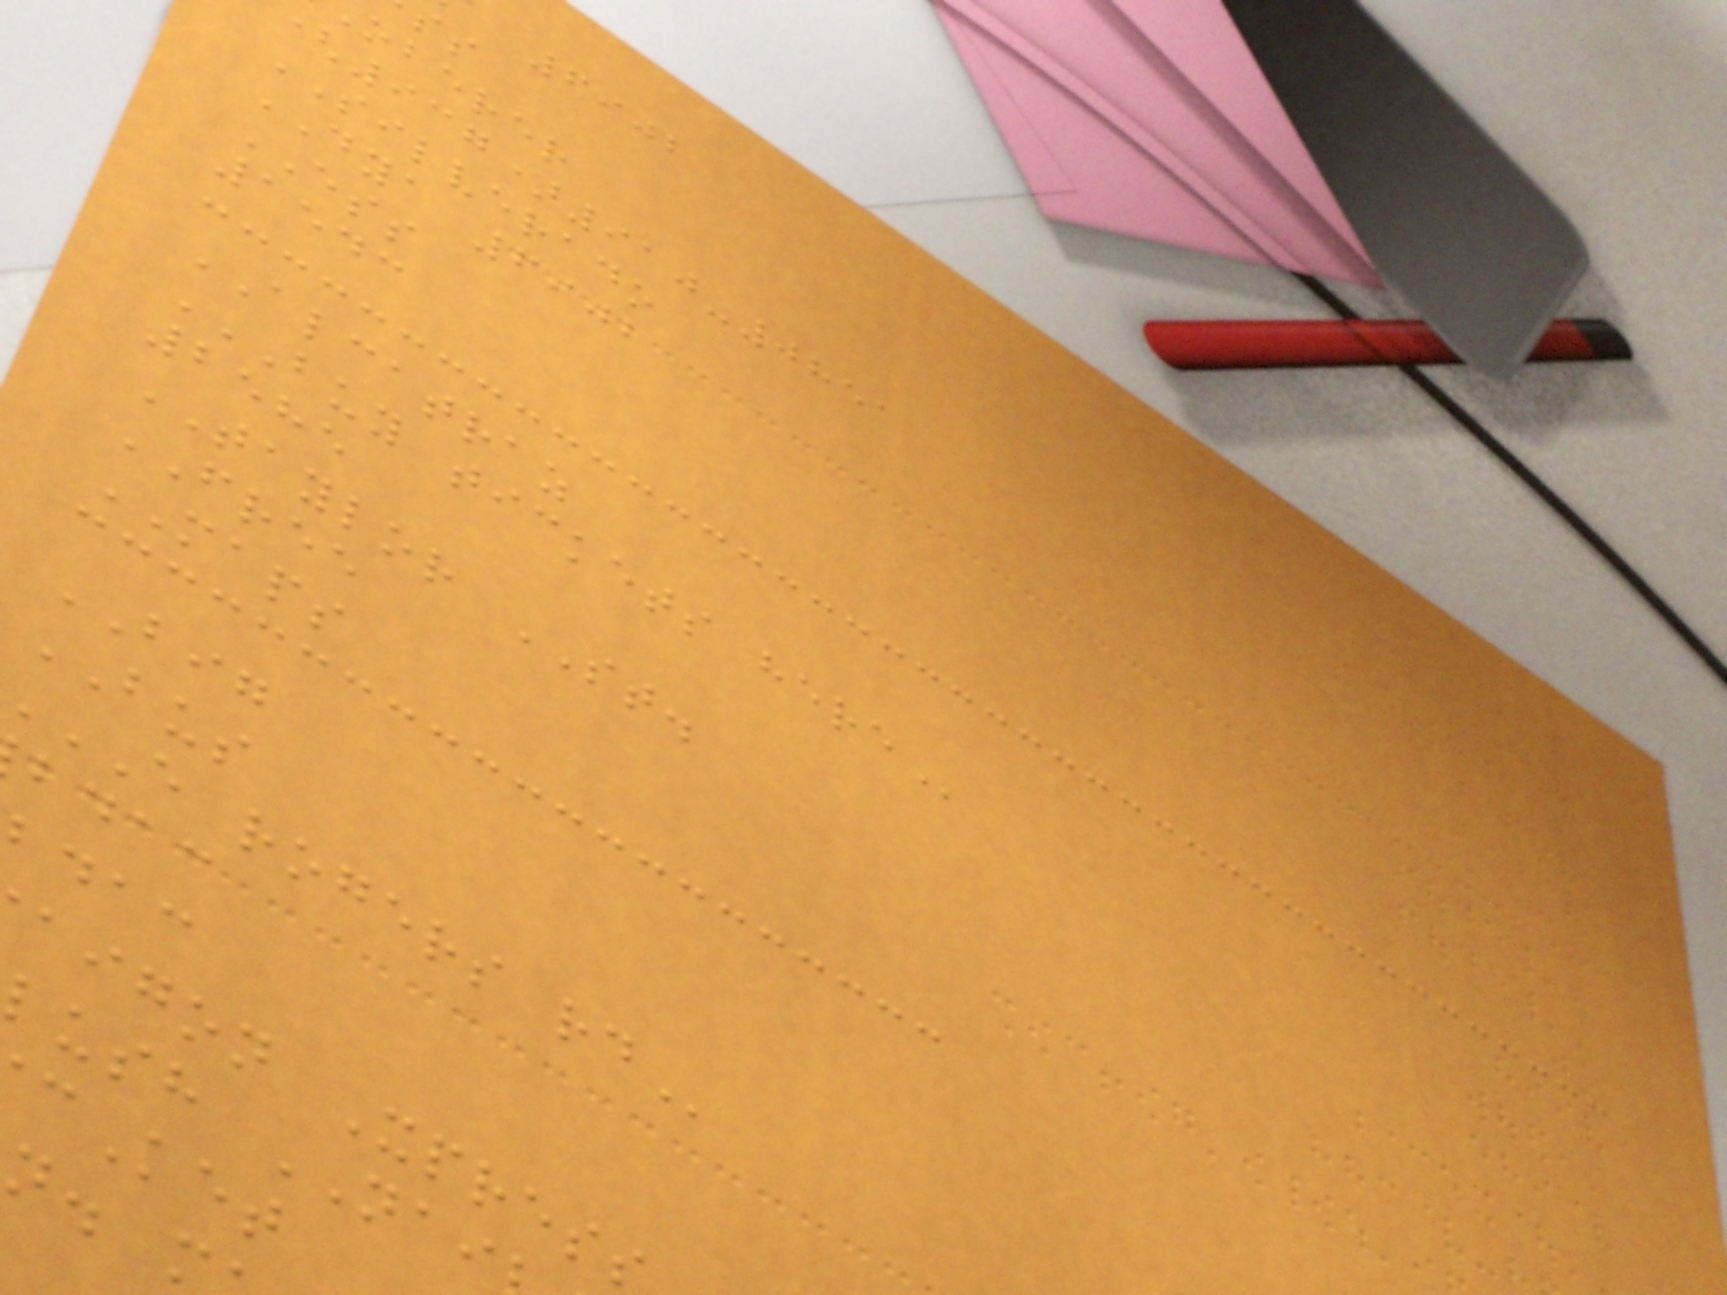6902
oberer
937)910-0851
SILVERADO
DYA 6902
ESS
1543
ALCATRAZ
BUY TICKETS HERE
2585
TAYLOR ST.
FREE
MAPS
BIG
BUS
E rogers
bdac
aigon Xpres
lush NAI
cKet
